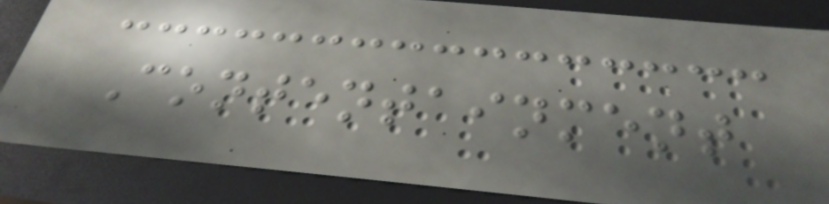Contentainment
